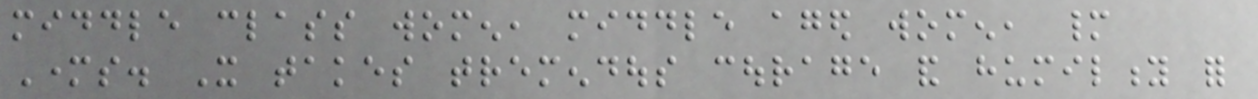middle class women, middle aged women, many
Mothers. It takes tremendous courage and humility for
